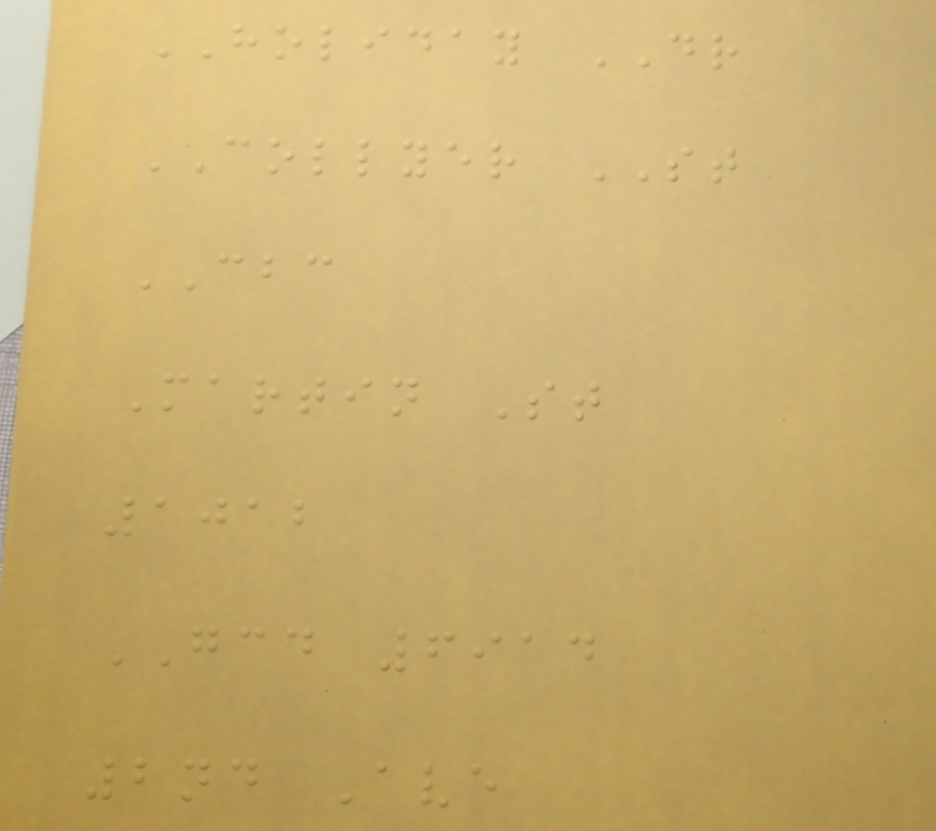HOLIDAY DR
COLLYER ST
CBC
Martin St
1012
GCD 6914
2nd Ave
